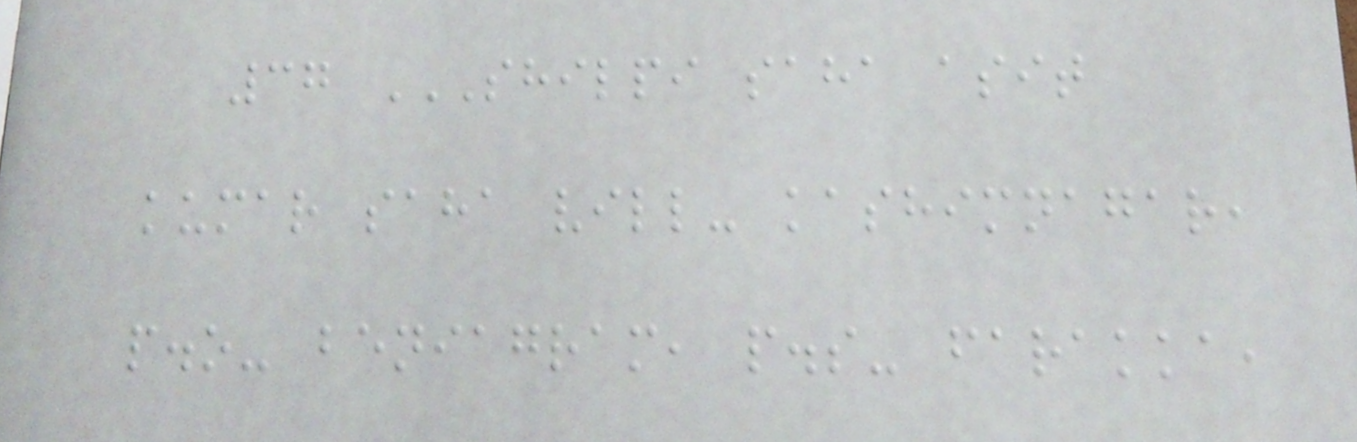37 SHILPI SAHA ASIT
KUMAR SAHA VILL- KASHIMNAGAR,
P.O- BENIAGRAM, P.S- FARAKKA,
